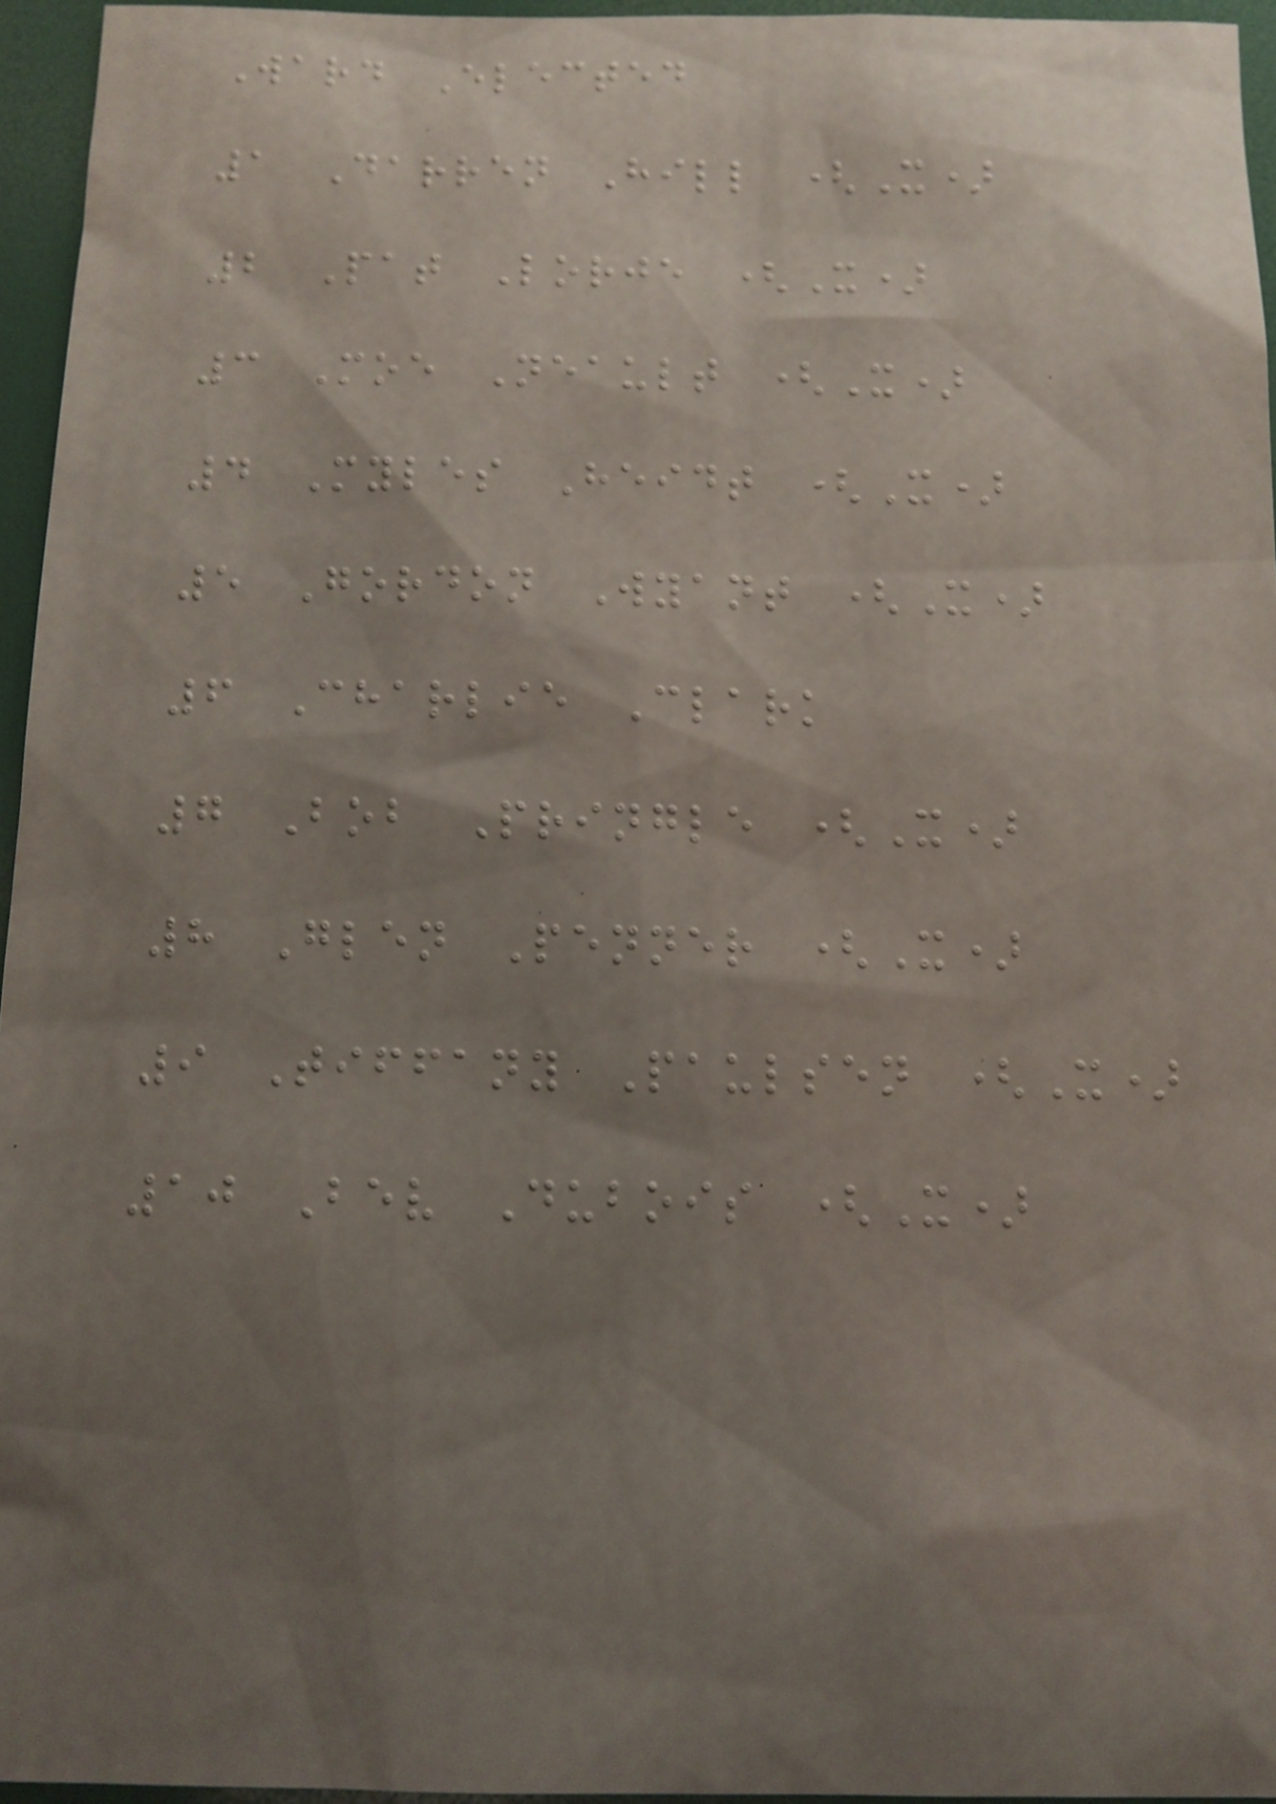Ward Elected
1 Darren Hill (X)
2 Pat Lorje (X)
3 Moe Neault (X)
4 Myles Heidt (X)
5 Gordon Wyant (X)
6 Charlie Clark
7 Bob Pringle (X)
8 Glen Penner (X)
9 Tiffany Paulsen (X)
10 Bev Dubois (X)
